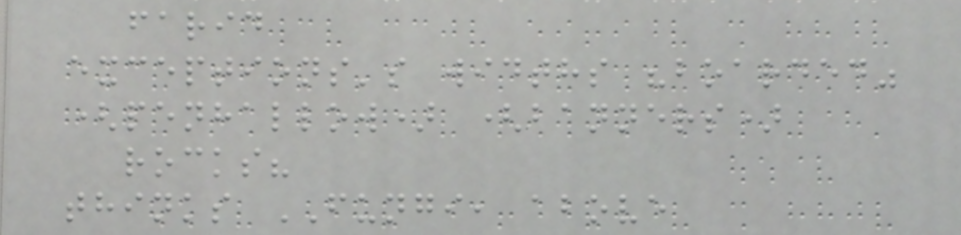farid
exceptions's widths "boarded"
(penhallow) (banners)
rocks?
thinks FUNGI, above
